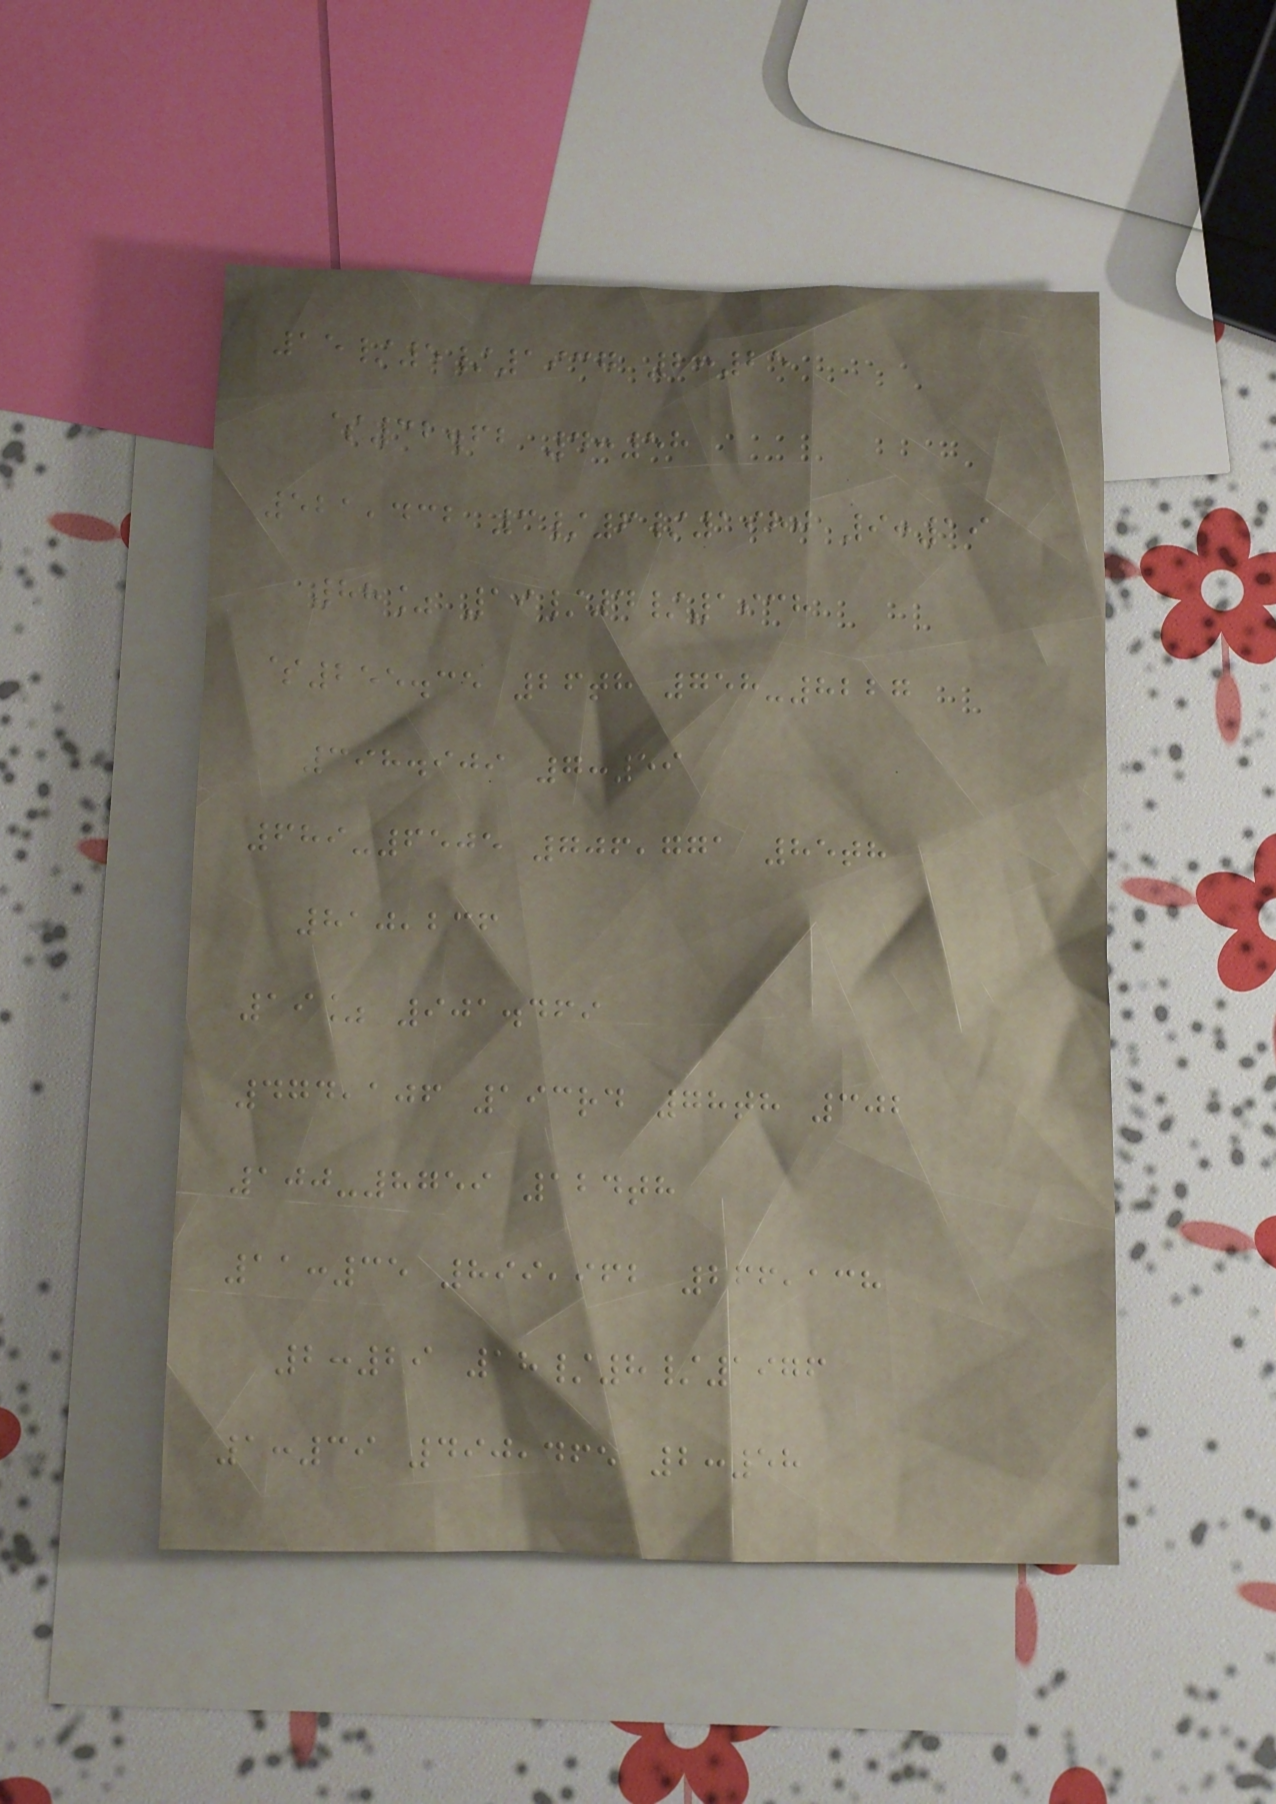15/5/1937 2:25
$32.62 4:58
521,432 3/6/1980 9:19
88% 19/4/1938
$255.35 26th 758-8227
398.909 7:59
689-6505 706,771 85th
810,236
19% 901.469
474,106 193rd 78th 302
100-8759 124th
11:35 899,962 266,138
2:29 18/8/1976
1:39 490,465 2:58
